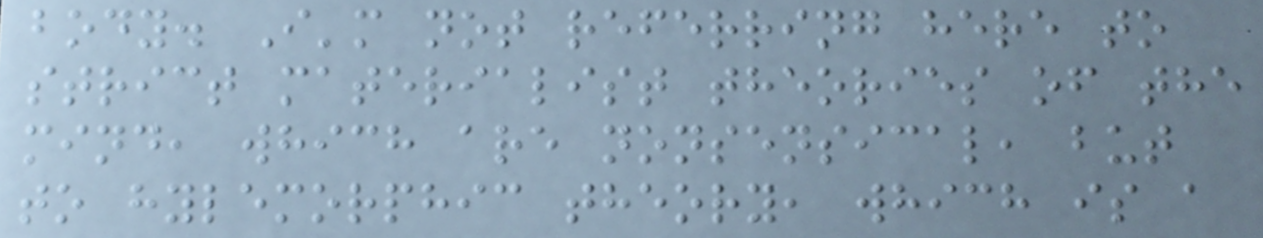body. I'm not referring here to
strict materialist theories of the
mind, which are nonsensical, but
to hylemorphic theory, which is a
